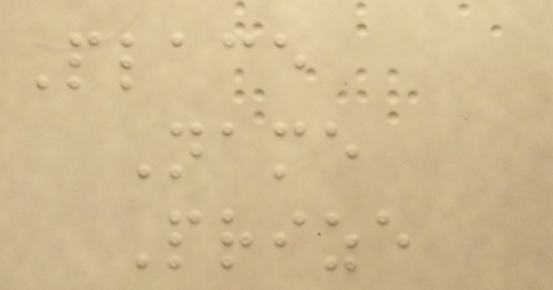Place
Name
Prize
